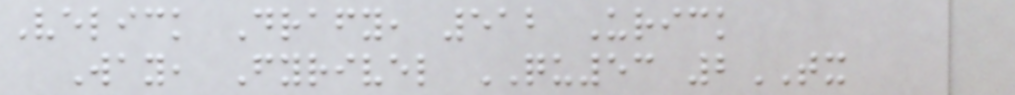Velick Drafy, 512 Urick
Way, Fyrivel QU53 2TX
